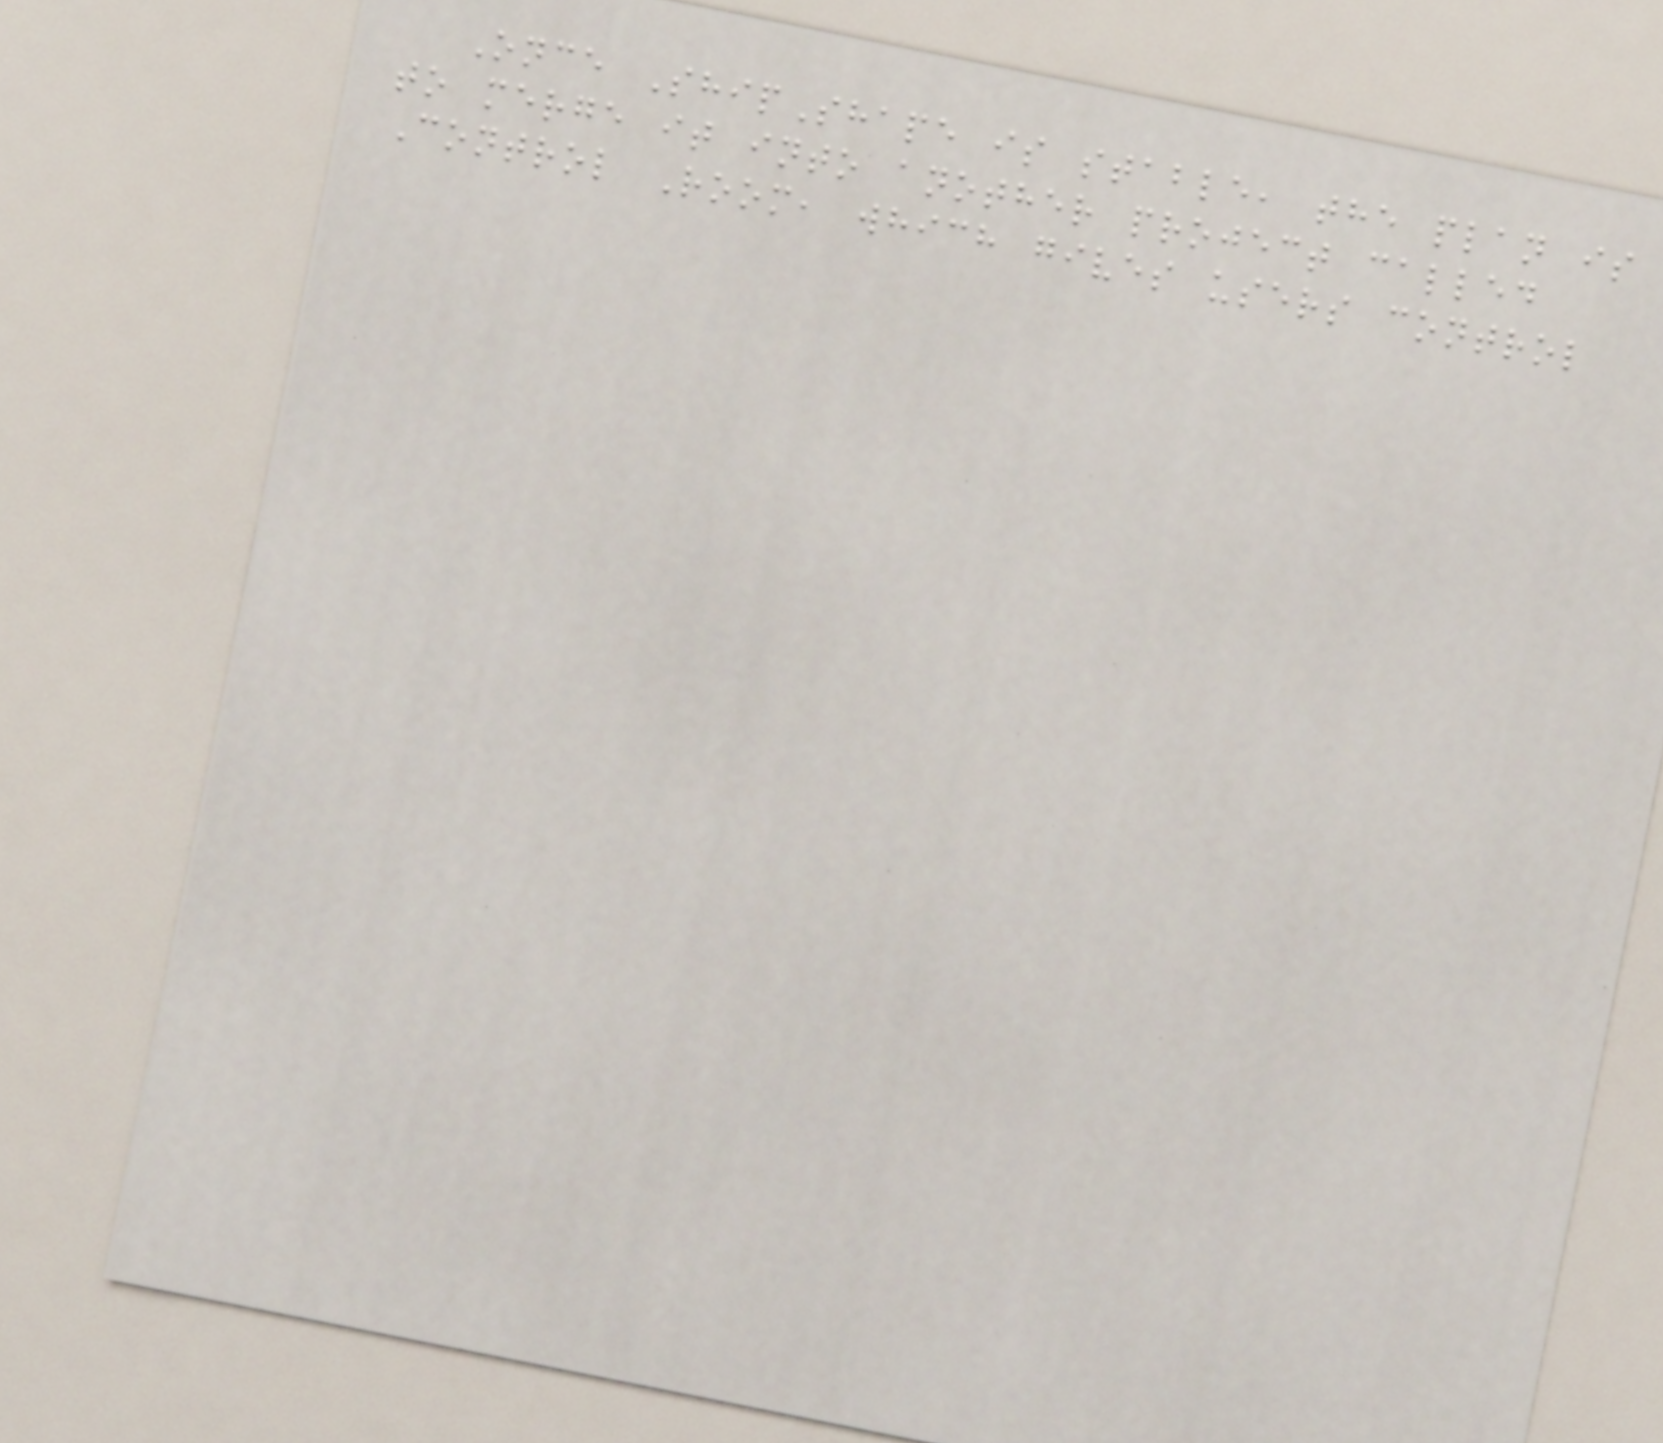Once ShipShape is stable, the plan is
to merge it into another project called
Control Room, which gives users control
